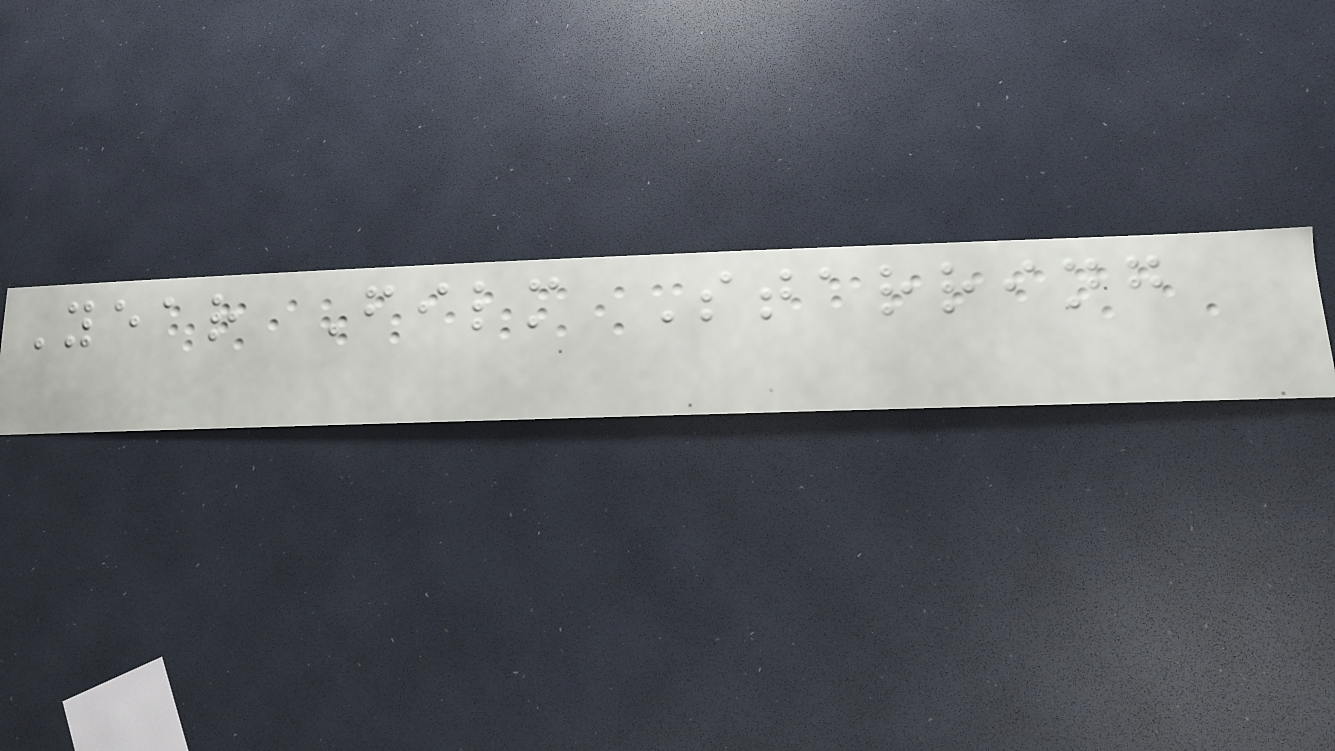Year Film Starring
